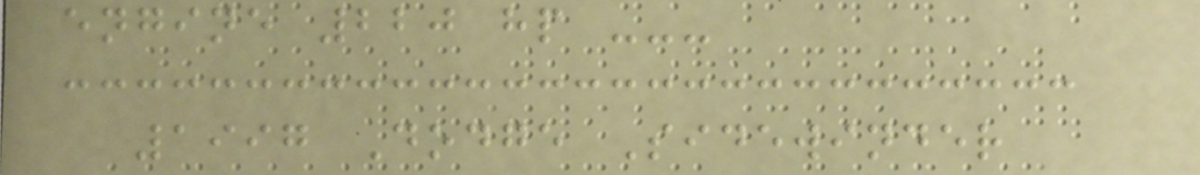engine 220 hp ---
1997 Dodge Sidewinder
